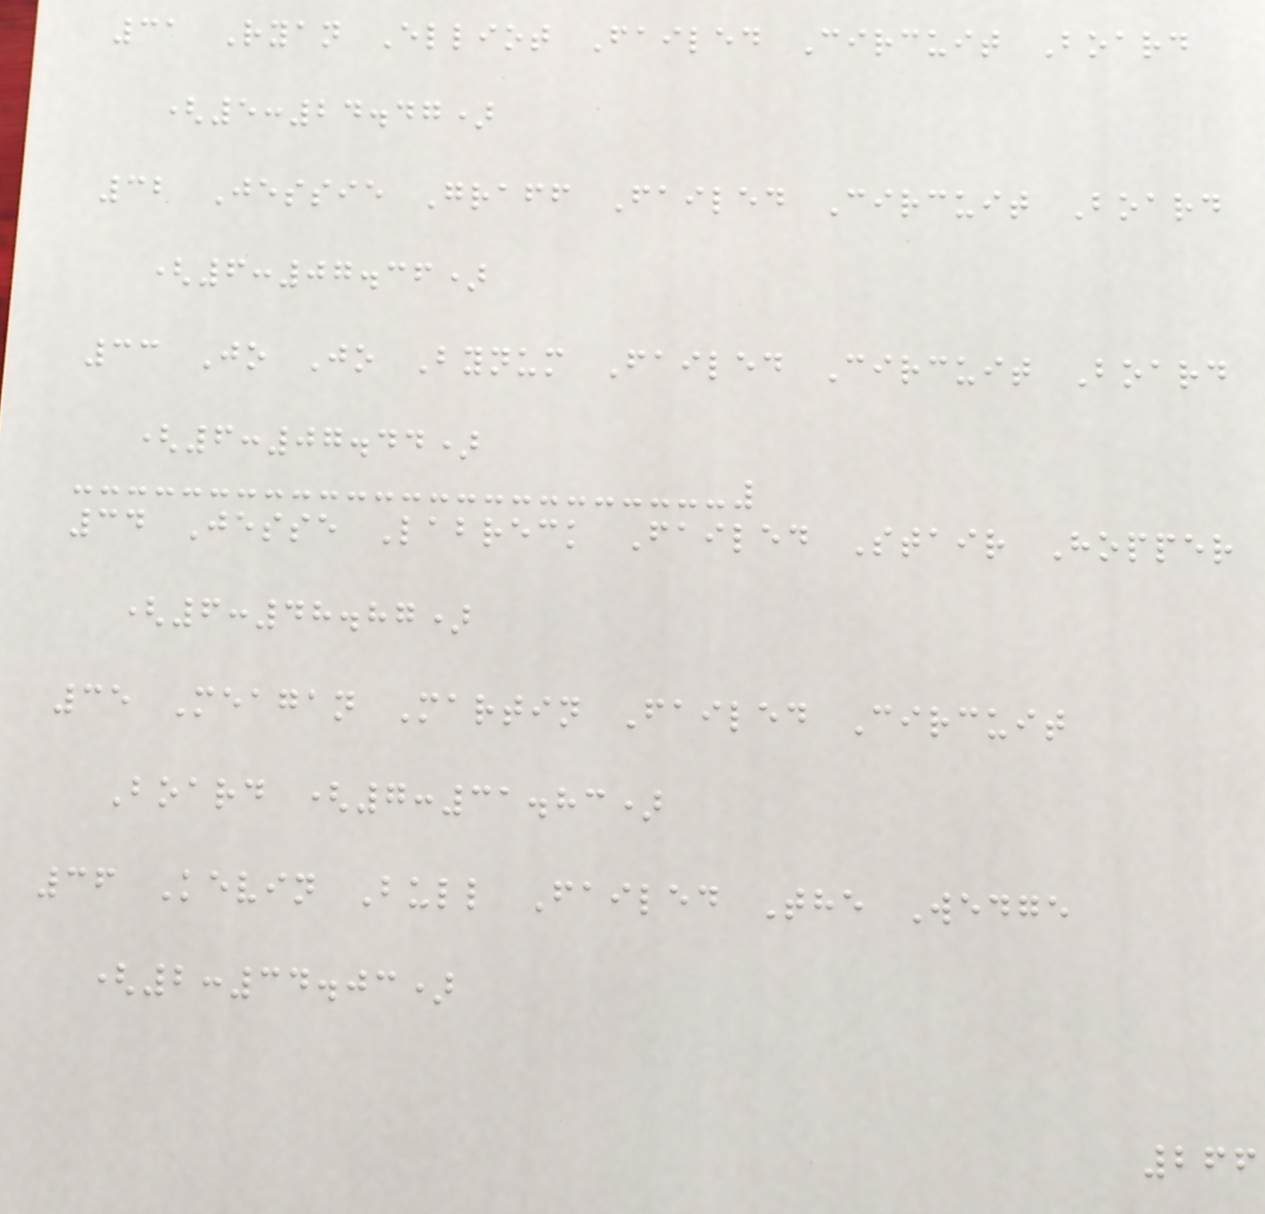31 Ryan Elliot Failed Circuit Board
(5:24.47)
32 Jessie Graff Failed Circuit Board
(6:07.36)
33 Jo Jo Bynum Failed Circuit Board
(6:07.44)
34 Jesse Labreck Failed Stair Hopper
(6:48.87)
35 Meagan Martin Failed Circuit
Board (7:31.83)
36 Kevin Bull Failed The Wedge
(2:34.03)
266
